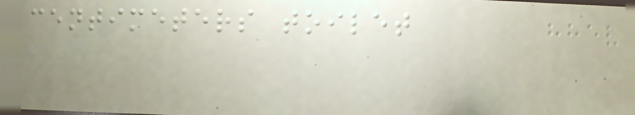centimeters toilet
